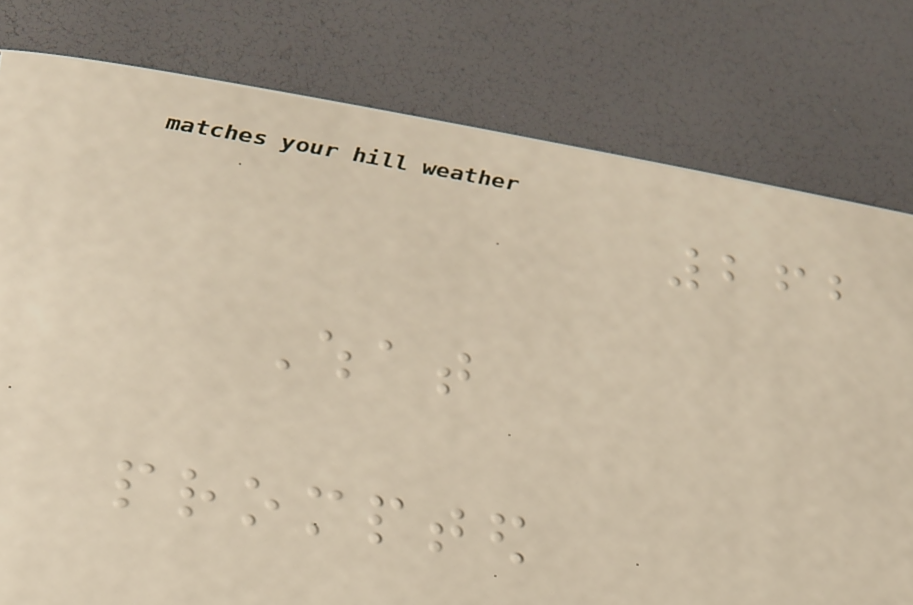262
What
prompted
